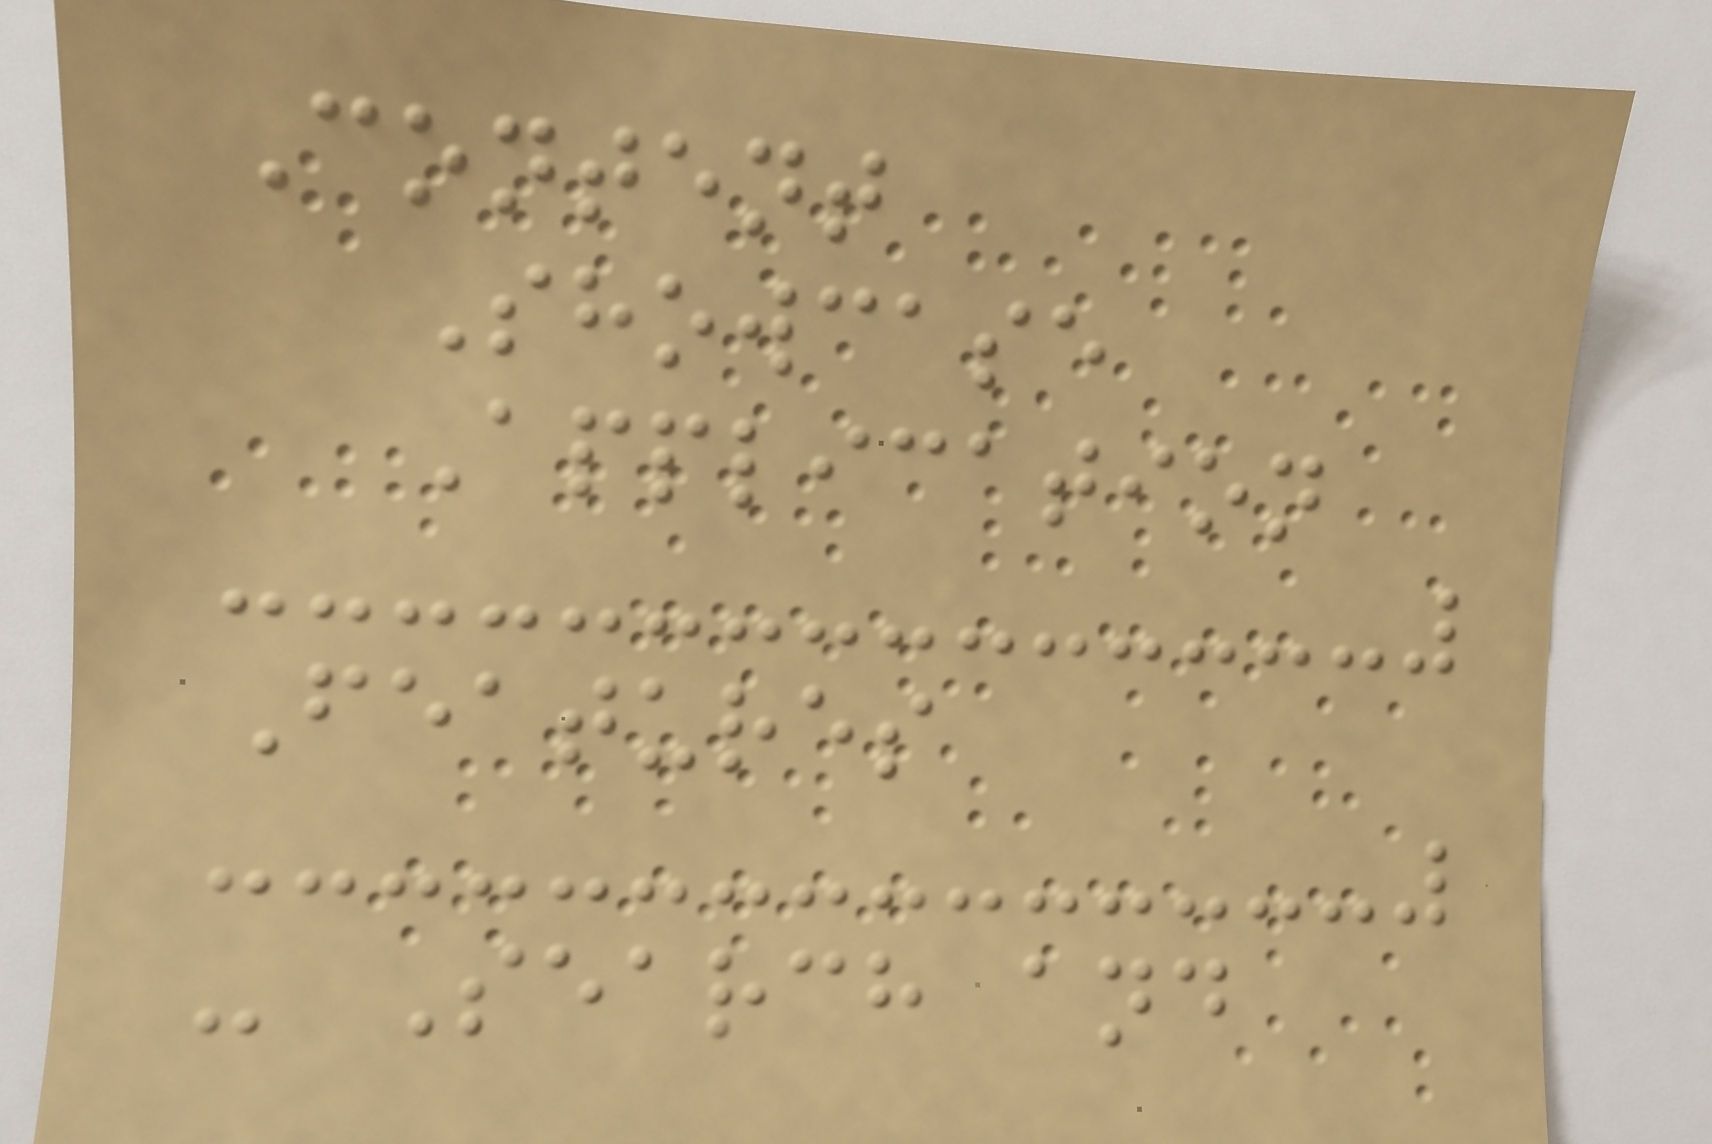Content
Showcase
Application
Features
- Search and
